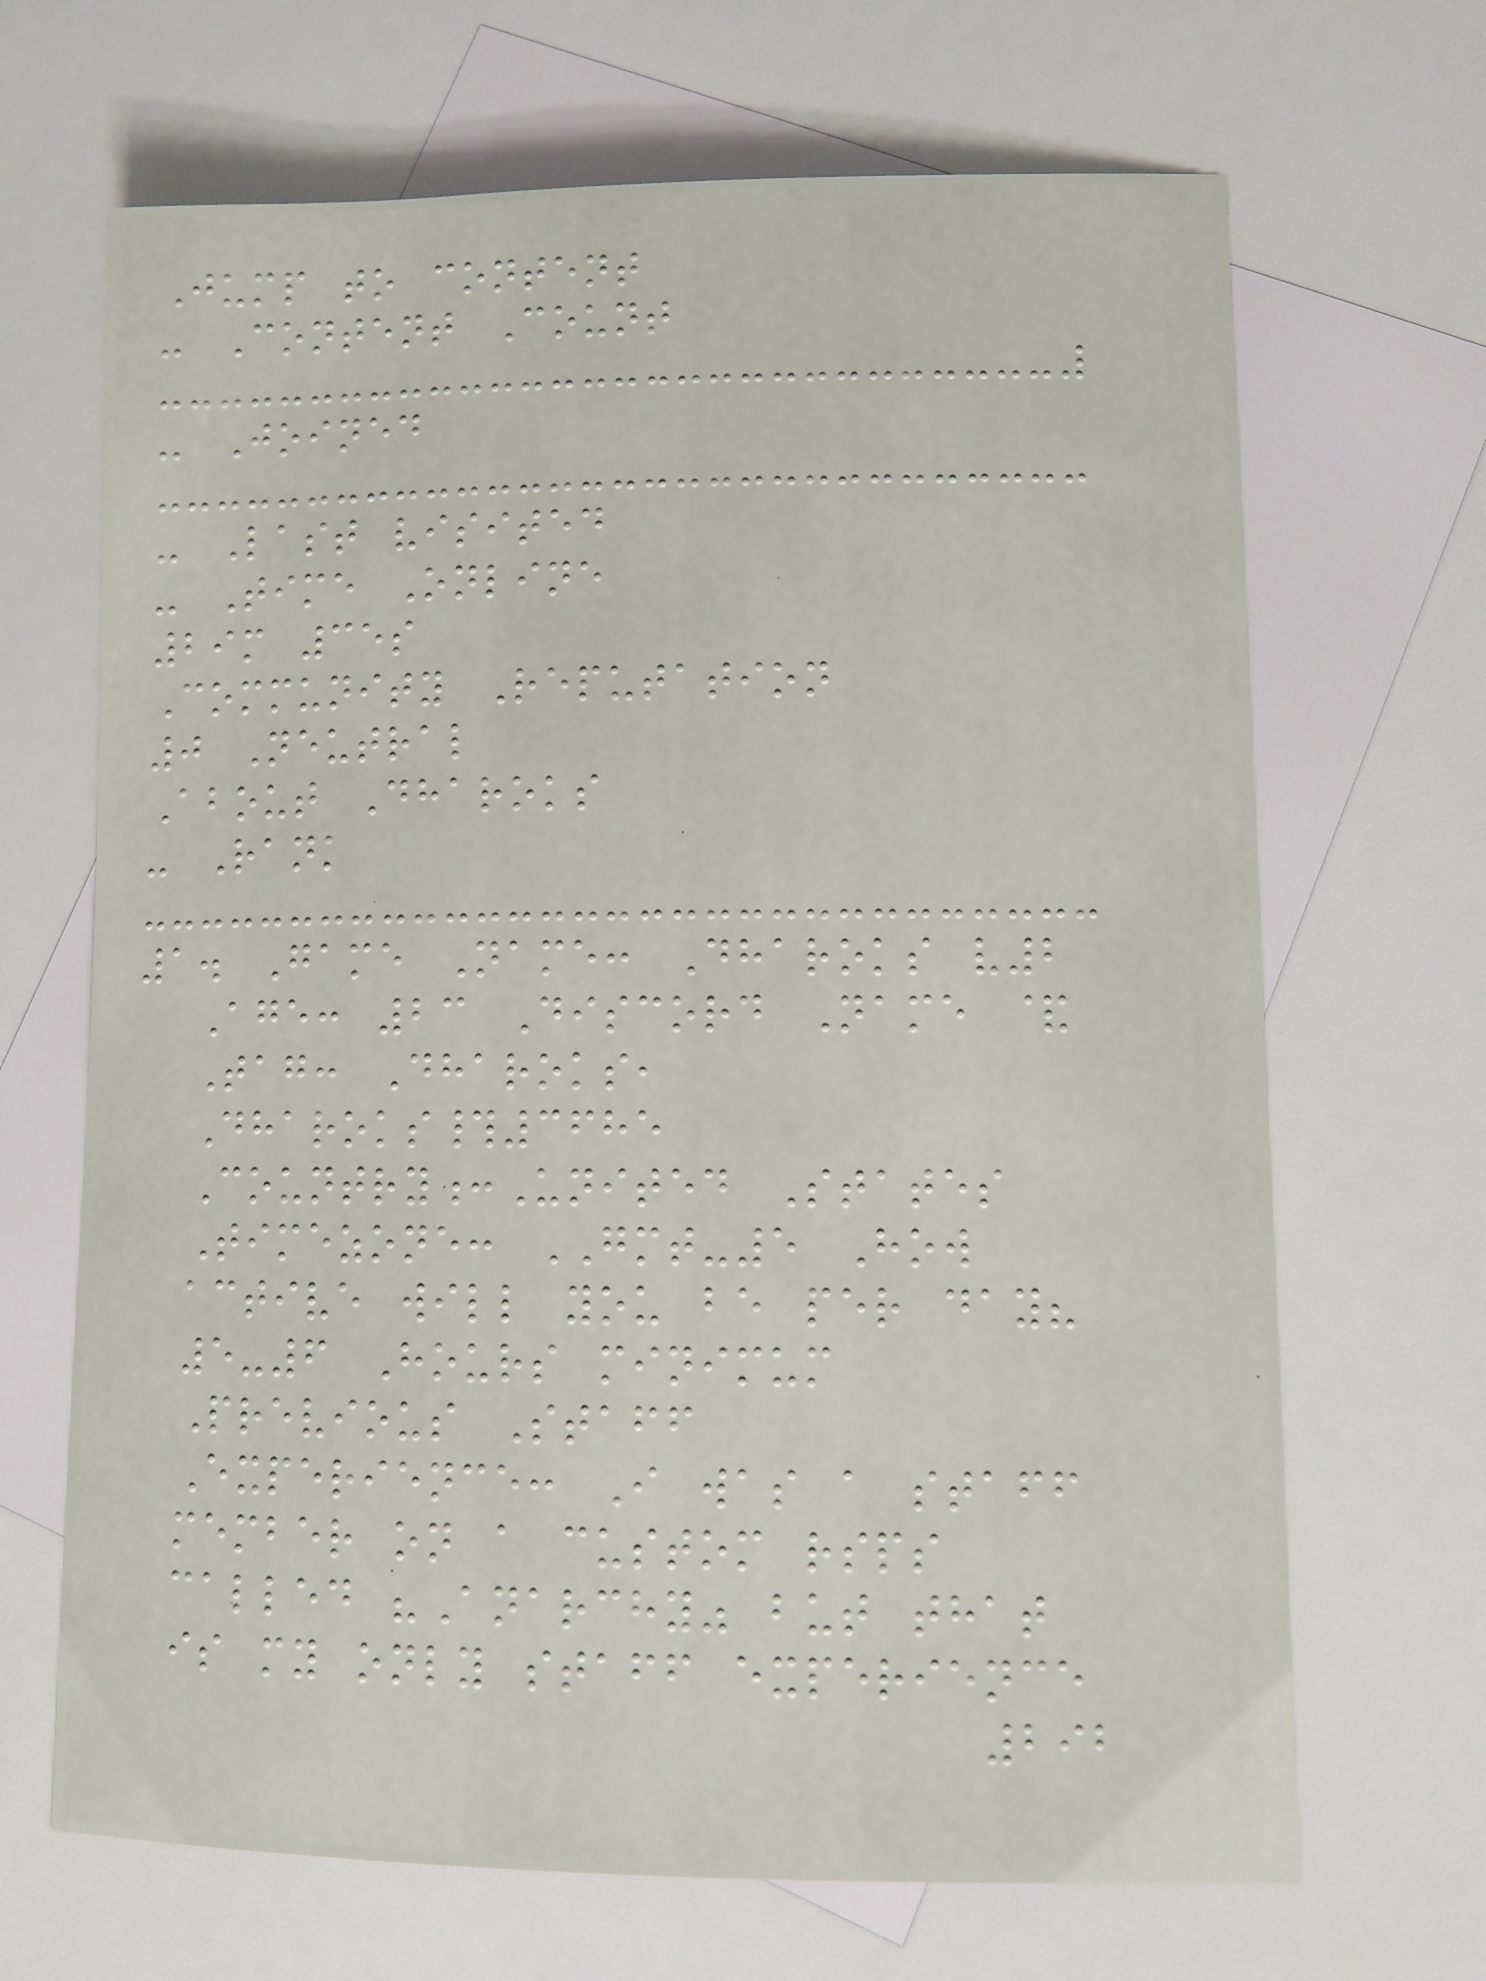Jump to content
- Content Count
- Joined
- Last visited
- Time Online
29m 35s
Community Reputation
0 Neutral
About Dharoks
- Rank
1. Game Name: Dharoks v2
Age: 23 Discord Name &
Tag: Dharoks,
Dharoks#3685
Country:United States
Timezone: GMT-5 How
active will you be per day?
5-6 Hours minimum
Previous Staff
Experience: I was a staff
member on a custom rsps
called "Anarchy" but that
is my only staff experience
292
